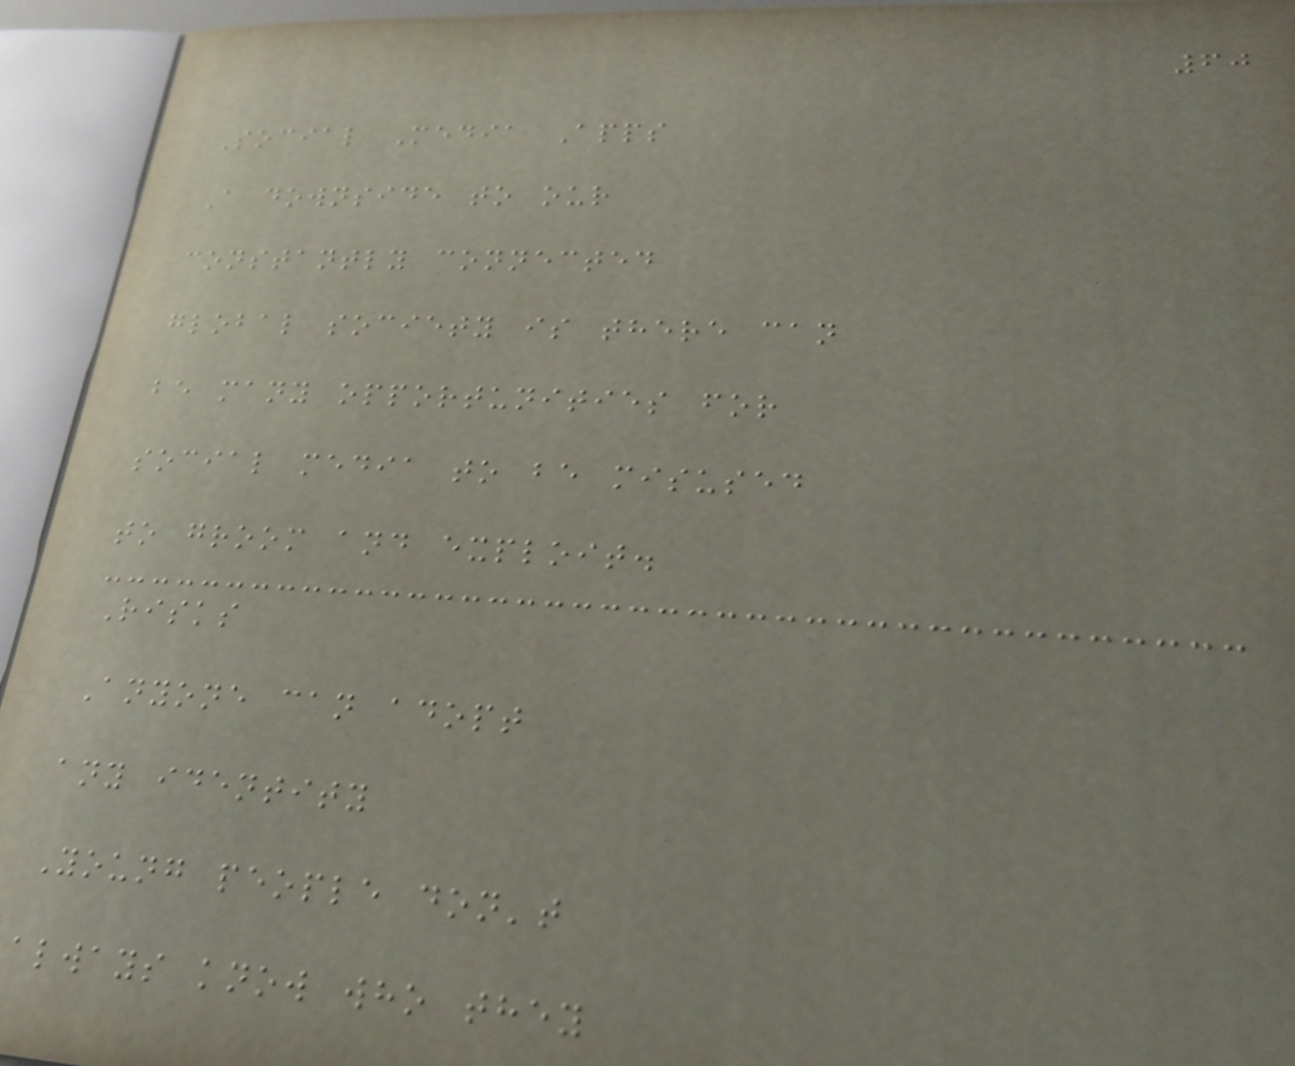60
Social Media Apps
A downside to our
constantly connected
global society is there can
be many opportunities for
social media to be misused
to groom and exploit.
Risks
Anyone can adopt
any identity
Young people don't
always know who they
